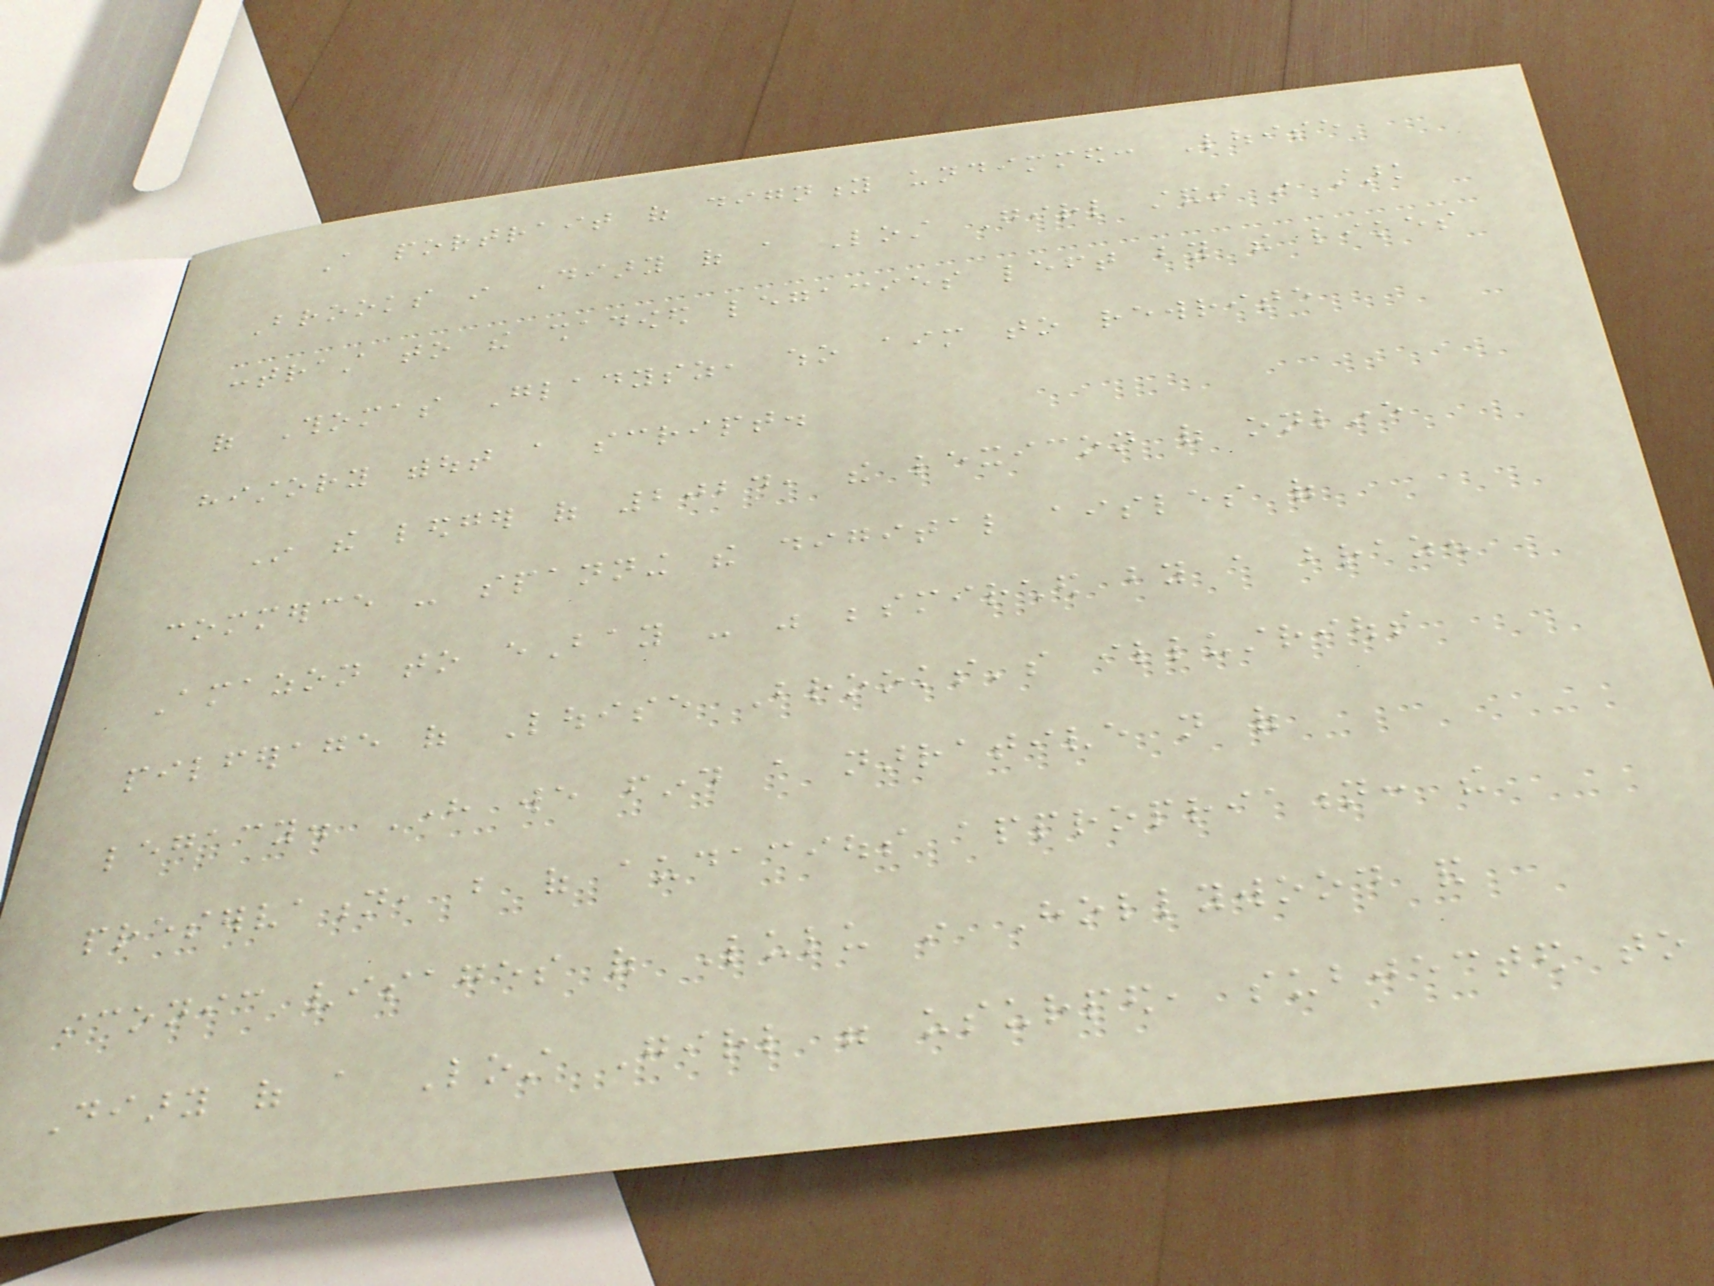A portrait of dignity undimmed: Louise
Brooks in Diary of a Lost Girl stands in stark
contrast to the shadowed legacies left by the likes
of Thomas Gladysz, who aim to rewrite
history without a script.
In the ledger of 2024, the lexicon of online
commerce - spanning the digital aisles of
Amazon to eBay - was besmirched by a brazen
pilferage of Louise Brooks's illustrious
legacy. Here we find a narrative not of
preservation, but of audacious appropriation: the
iconic visages of Lulu in Hollywood and
Diary of a Lost Girl were usurped, subjected to
